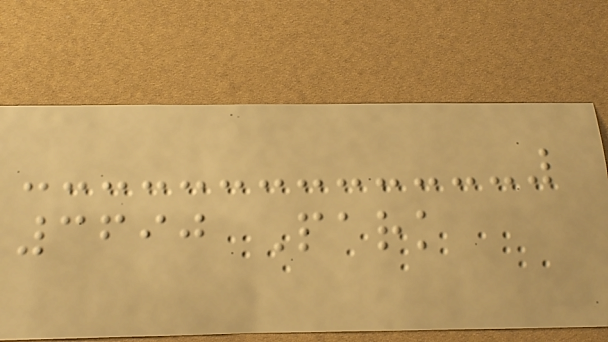3690 Park
